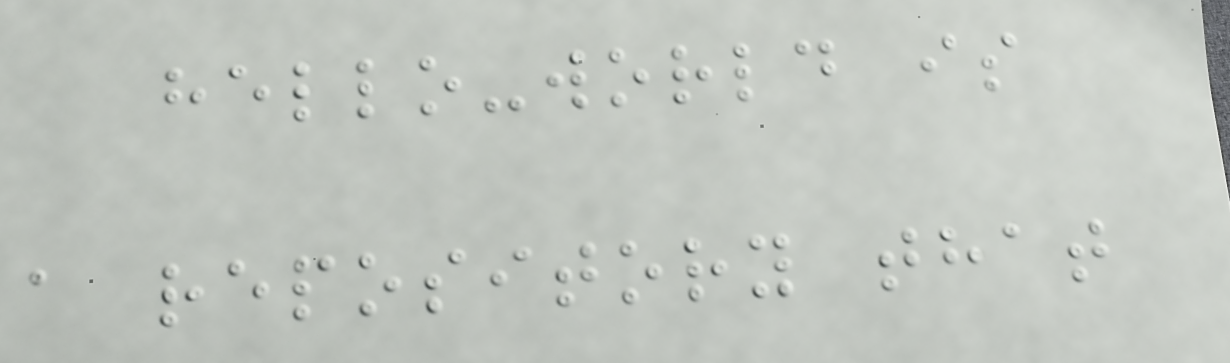hello-world is
a repository that
